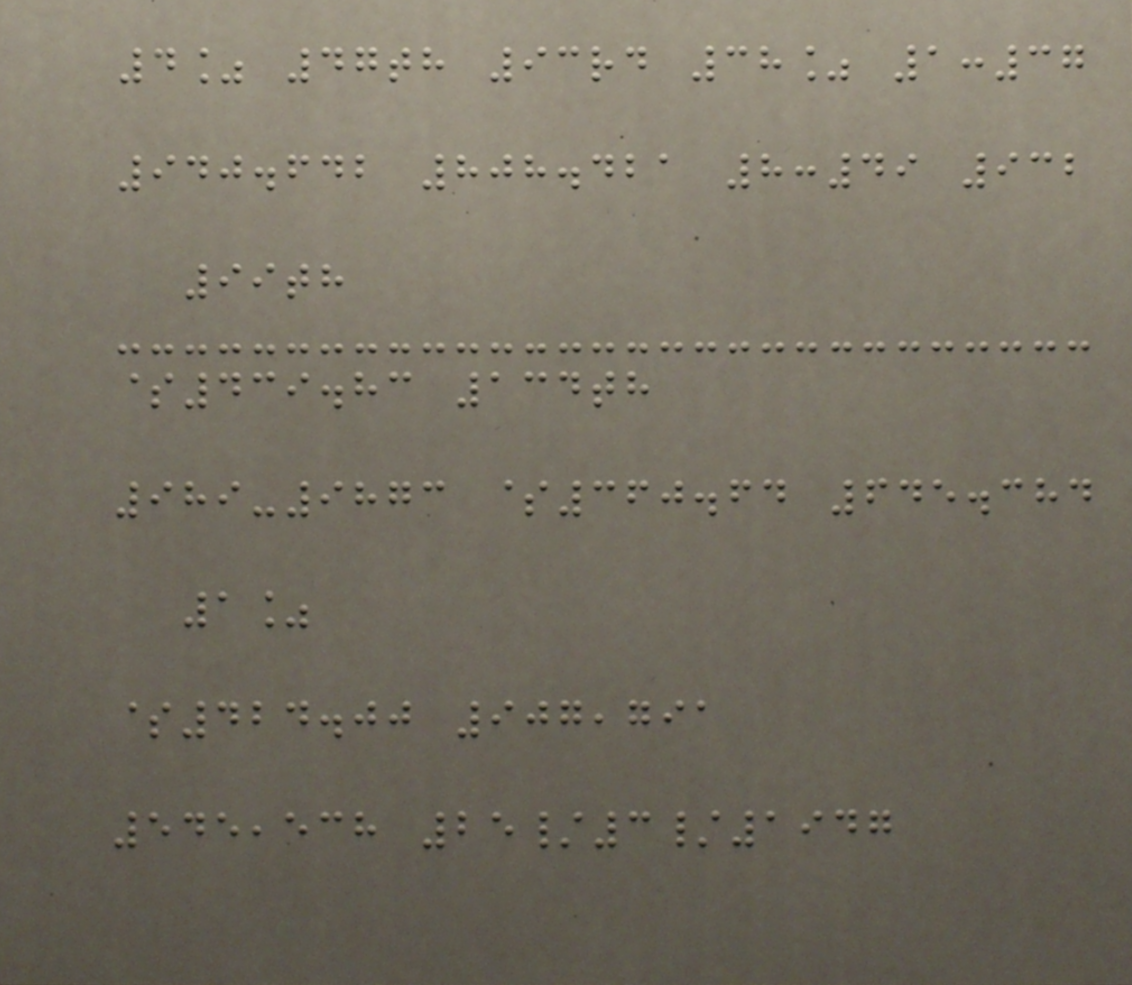4% 47th 93rd 38% 1:37
940.642 808.421 8:49 932
99th
$439.83 134th
989-9873 $360.64 645.384
1%
$424.00 907,791
545,538 25/3/1947
